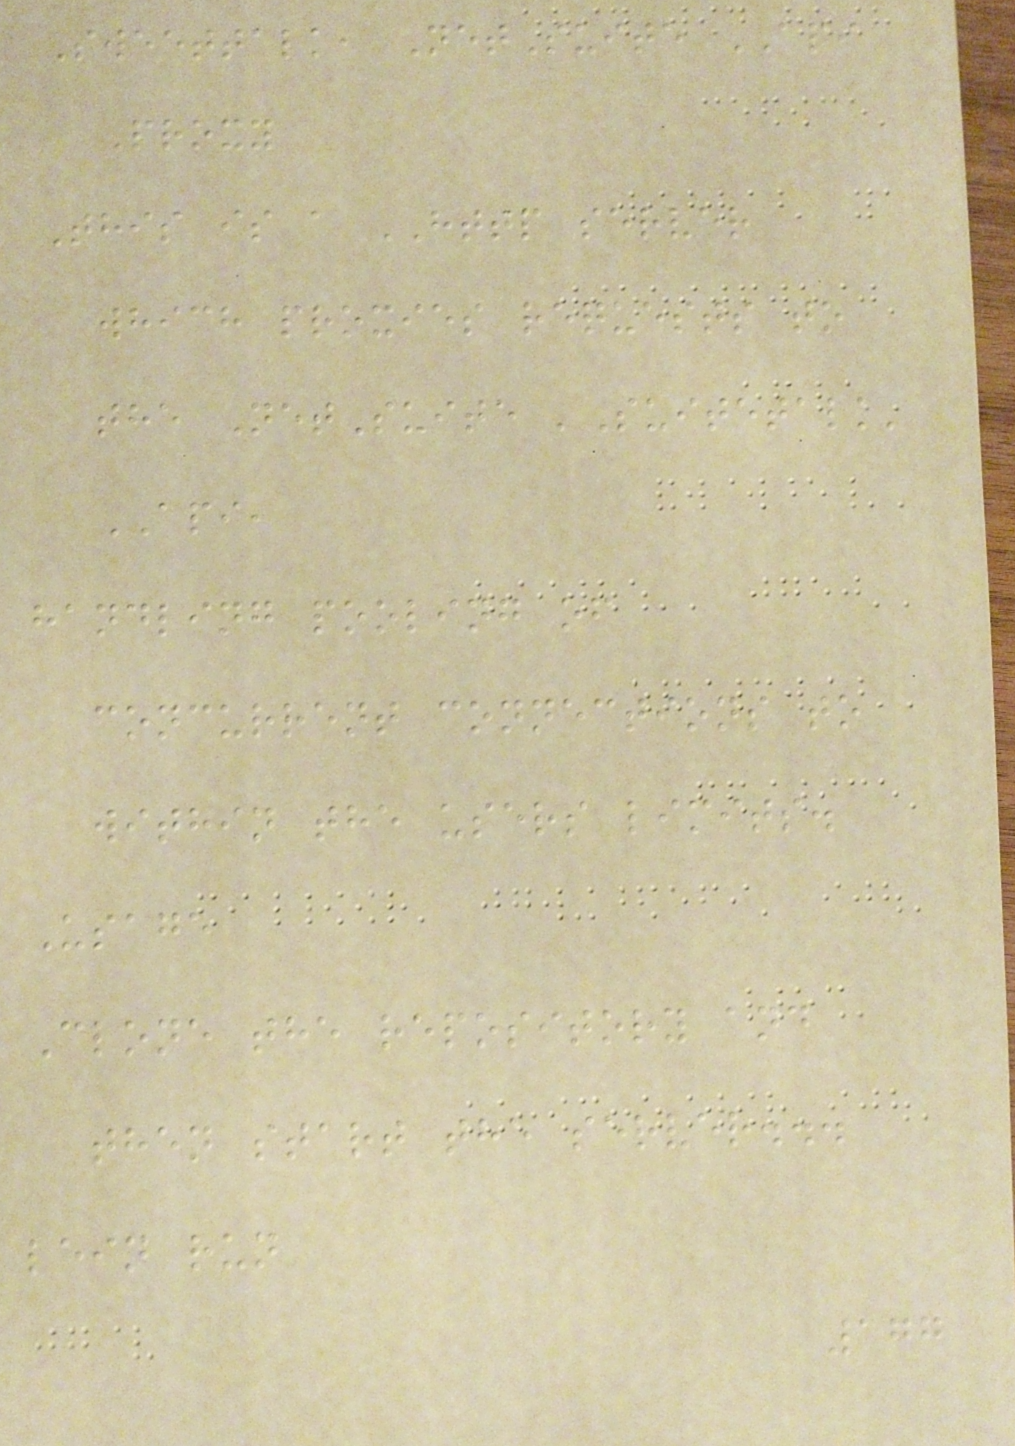Sweettalk, NetSuite API
Proxy
This is a HTTP server
which proxies requests to
the NetSuite 'Suitetalk'
API,
handling pooling of
concurrent connections to
within the users limits.
Usage
Clone the repository and
then start the server...
lein run
177
